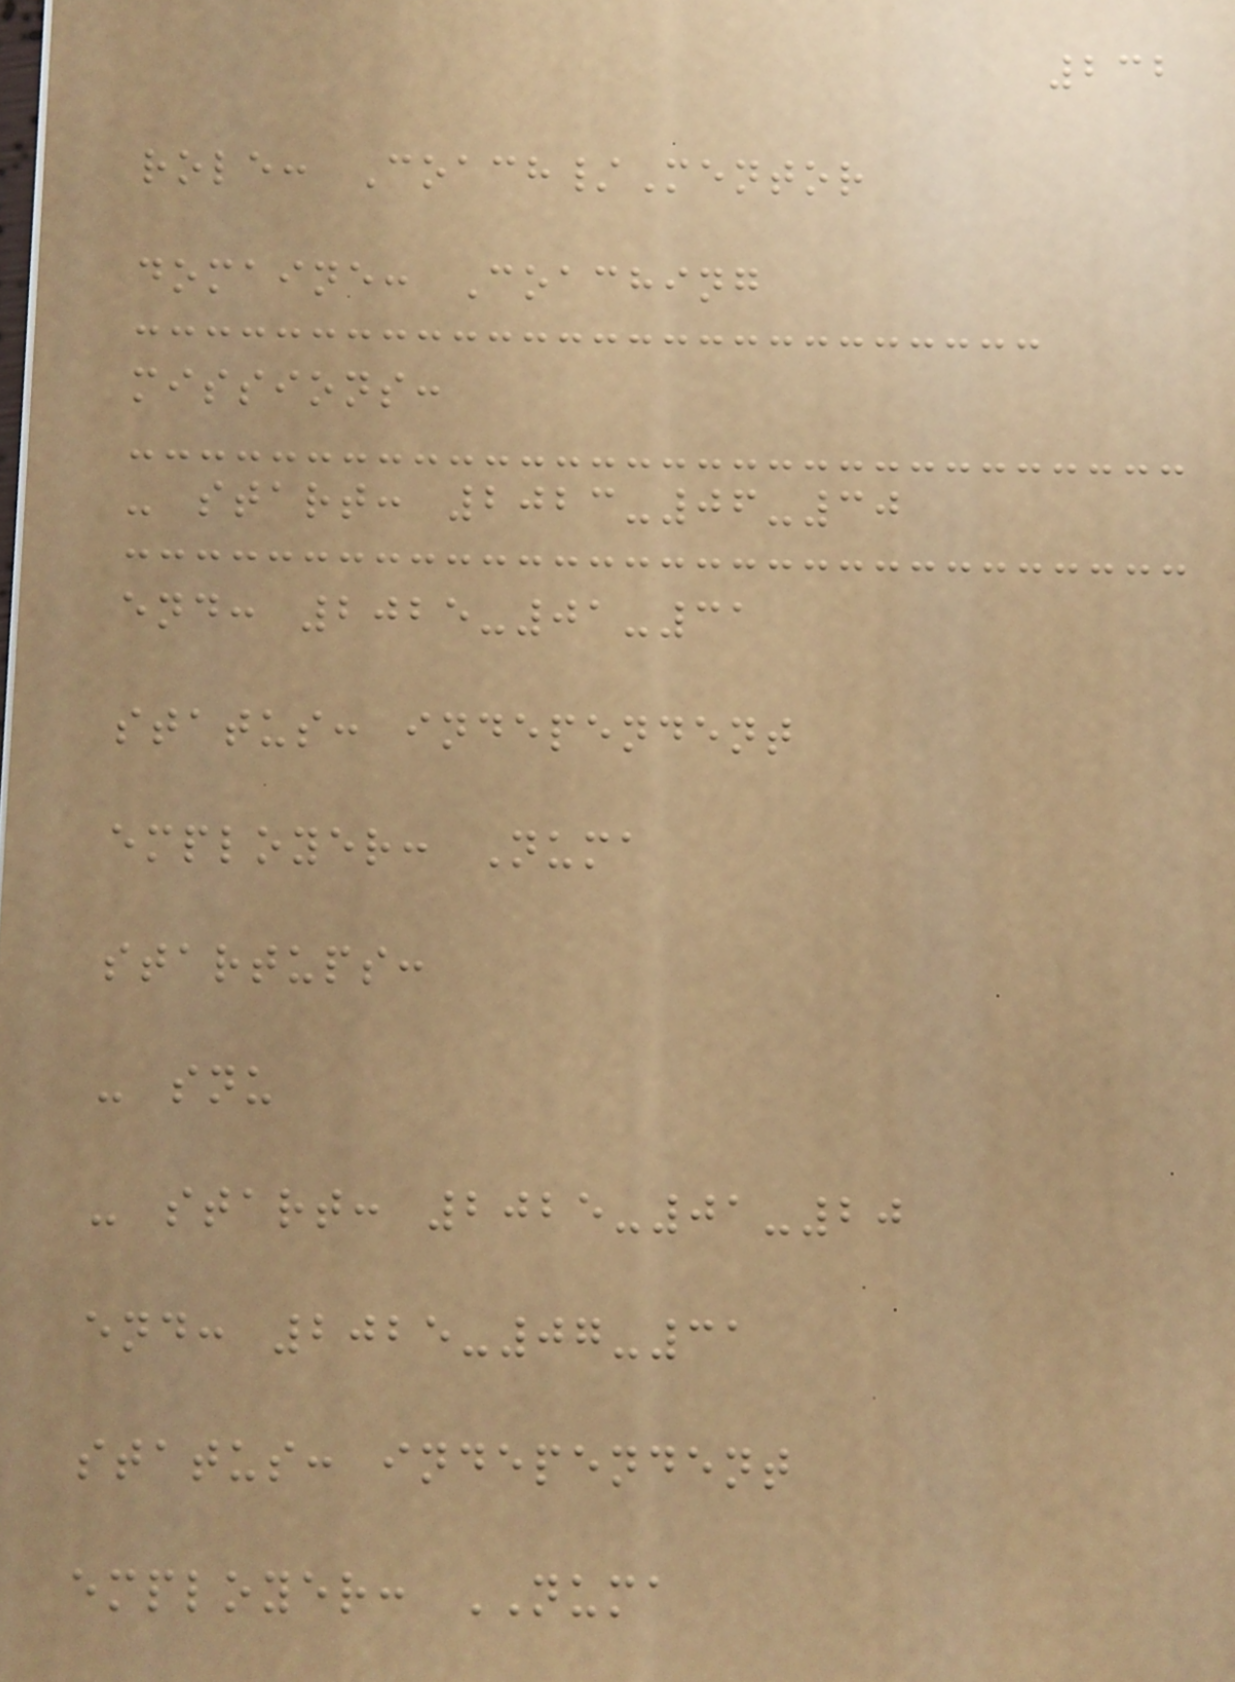232
role: Coach/Mentor
domaine: Coaching
missions:
- start: 2023-06-30
end: 2025-01-31
status: independent
employer: Numa
startups:
- snu
- start: 2025-01-20
end: 2025-07-31
status: independent
employer: NUMA
